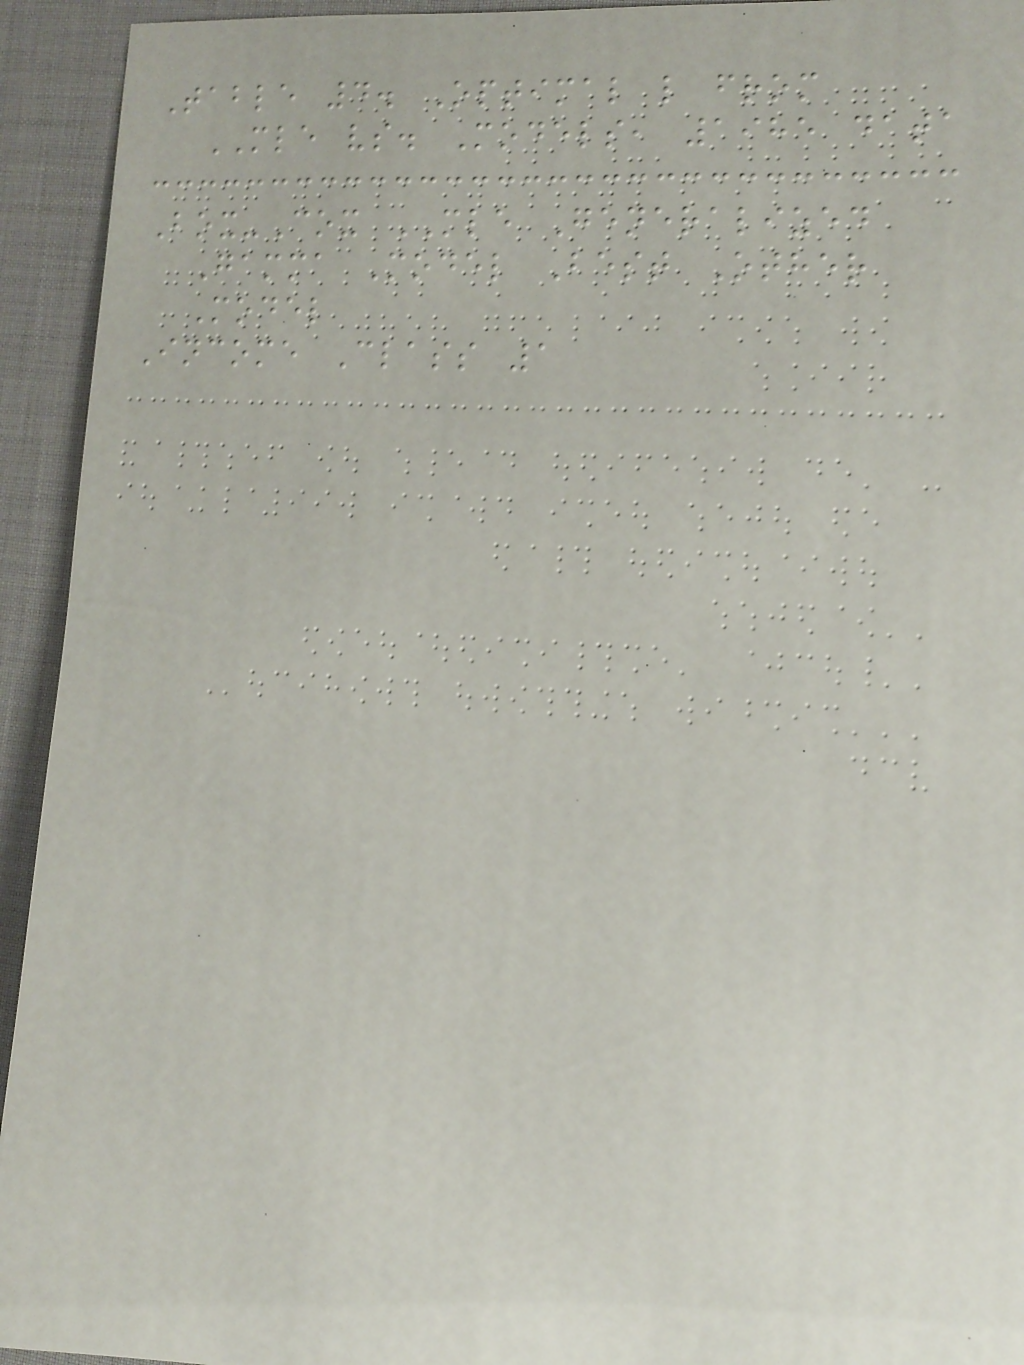Table 4. Optimal l from
MLE vs. Models, 1985 data
Box-Cox MLE Generalized
Gamma Model Best Other
Model
Income Class 1
